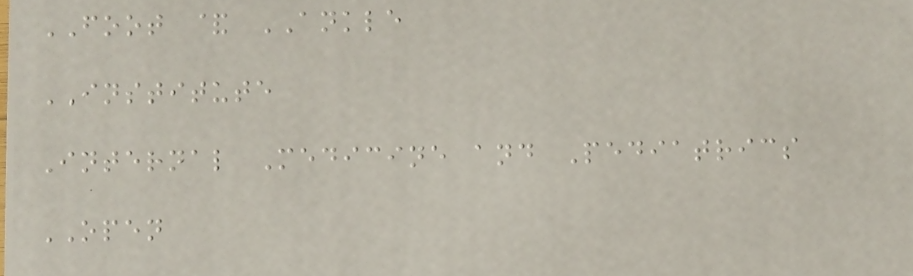FOOT & ANKLE
INSTITUTE
Internal Medicine and Pediatrics
OPEN
